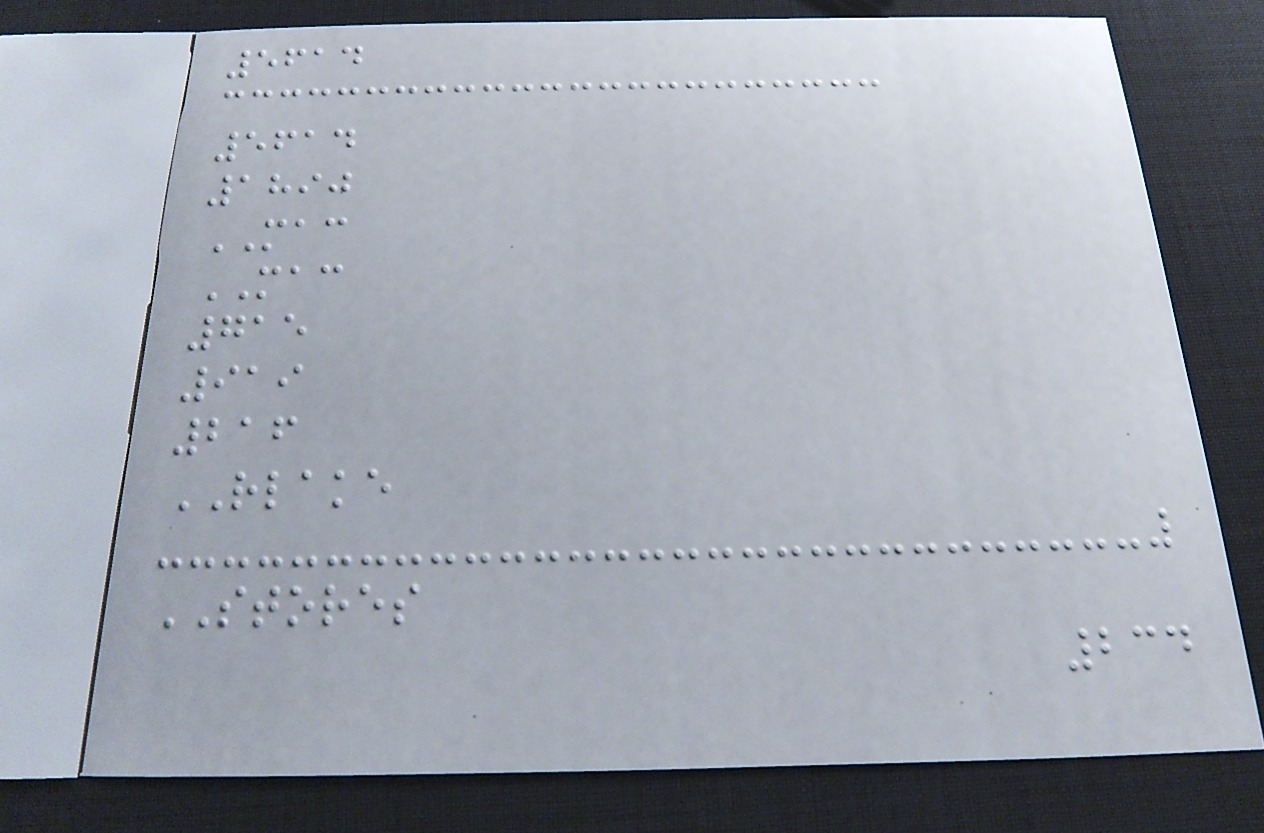5614
5614
1890
MAC
MAC
715
919
216
RLAKE
STORES
234
